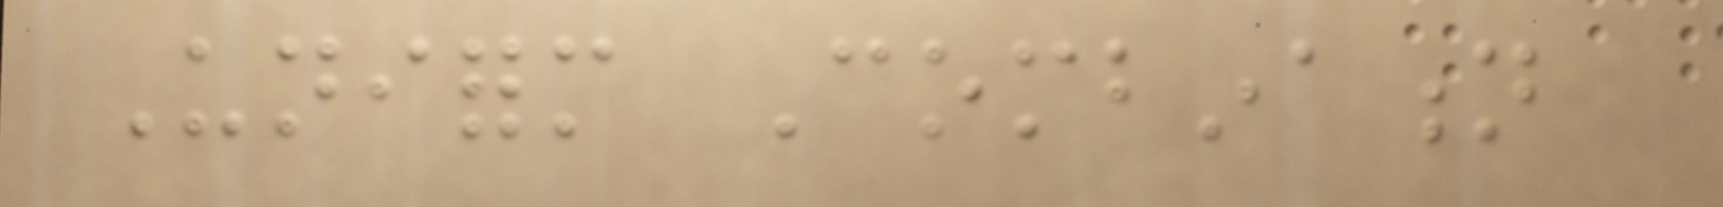Uniform Combination
